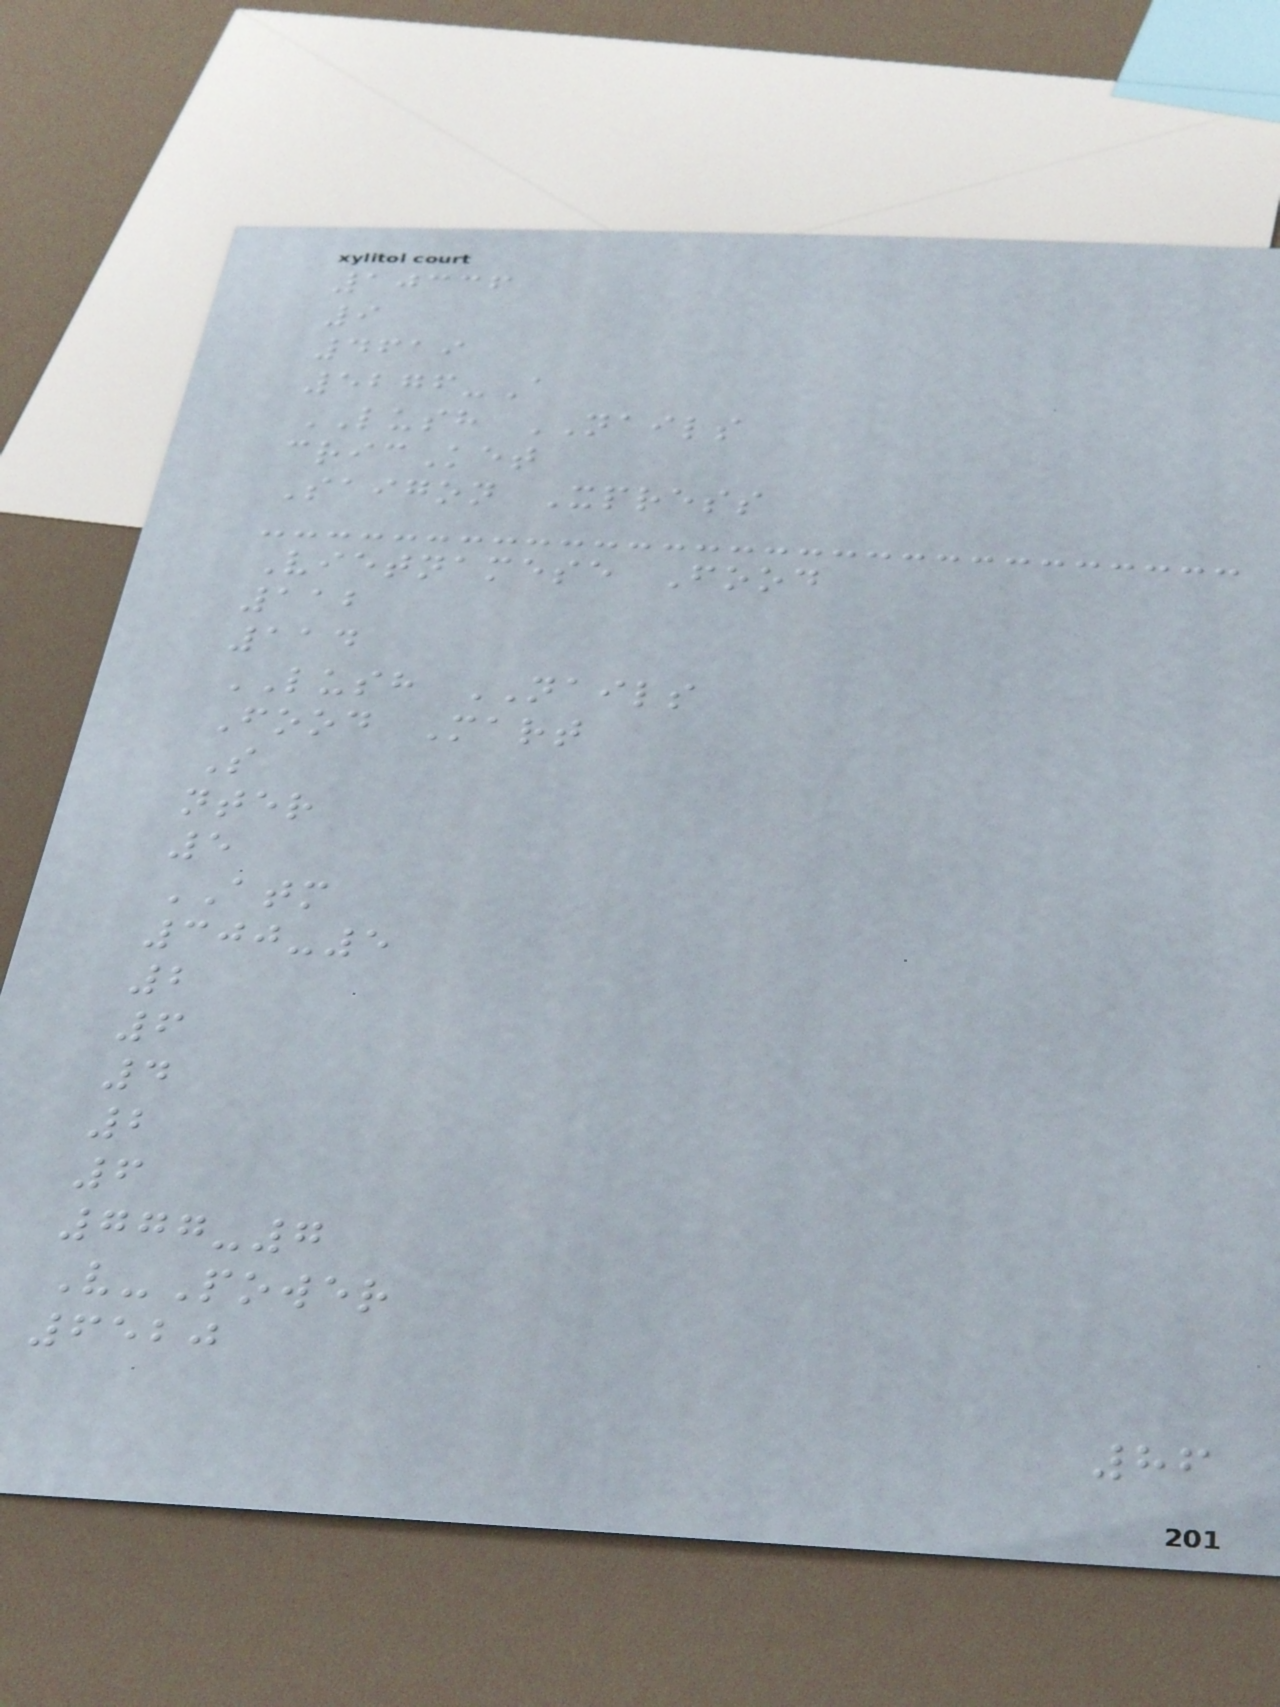10336
9
4619
5276-A
LUSH NAILS
cricKet
Saigon Xpress
Vietnamese Food
112
114
LUSH NAILS
Food Mart
S
nter
5
ATM
300-5
2
6
4
2
6
777-7
V-Power
6520
86
